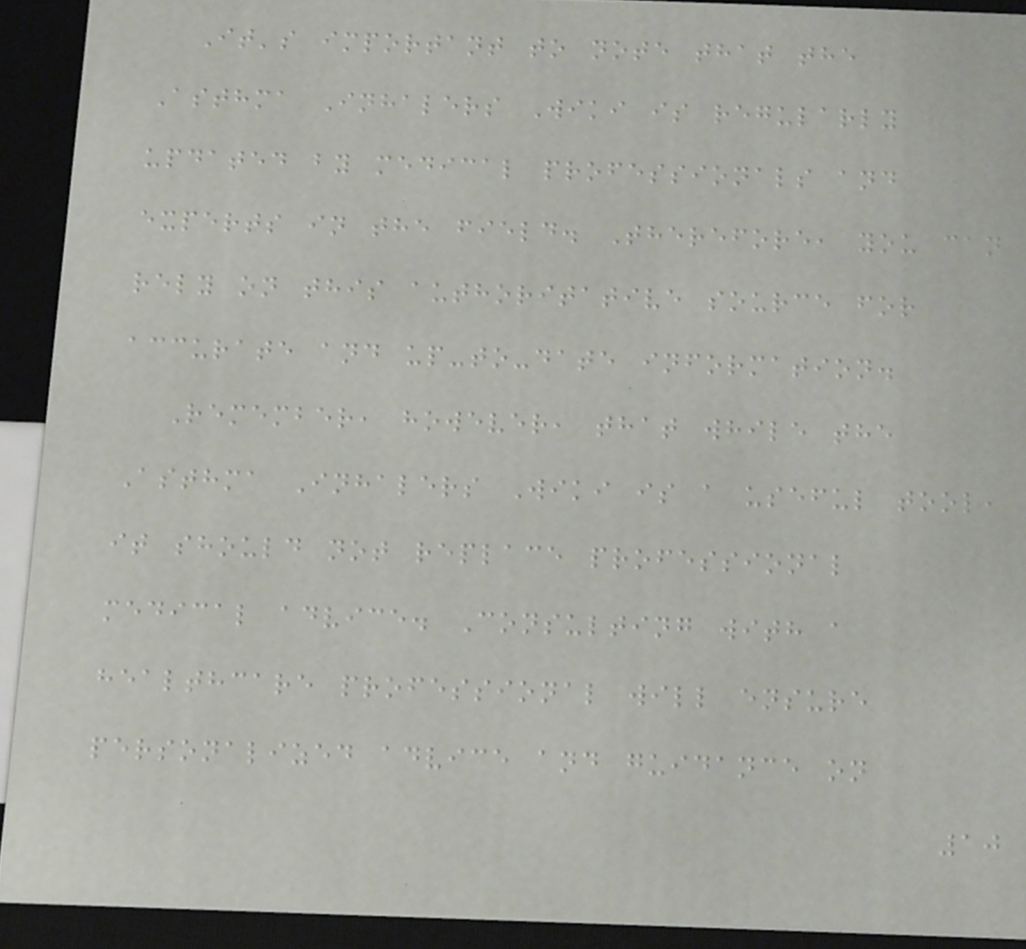It's important to note that the
Asthma Inhalers Wiki is regularly
updated by medical professionals and
experts in the field. Therefore, you can
rely on this authoritative source for
accurate and up-to-date information.
Remember, however, that while the
Asthma Inhalers Wiki is a useful tool,
it should not replace professional
medical advice. Consulting with a
healthcare professional will ensure
personalized advice and guidance on
10
